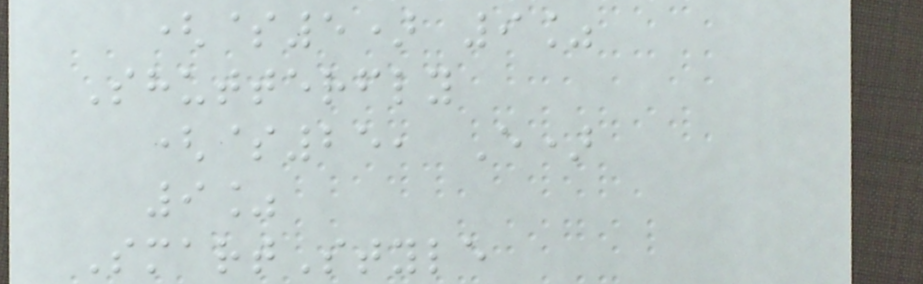($5) 9%
Shutterfly
($25, E)
9%
SmartStyle
